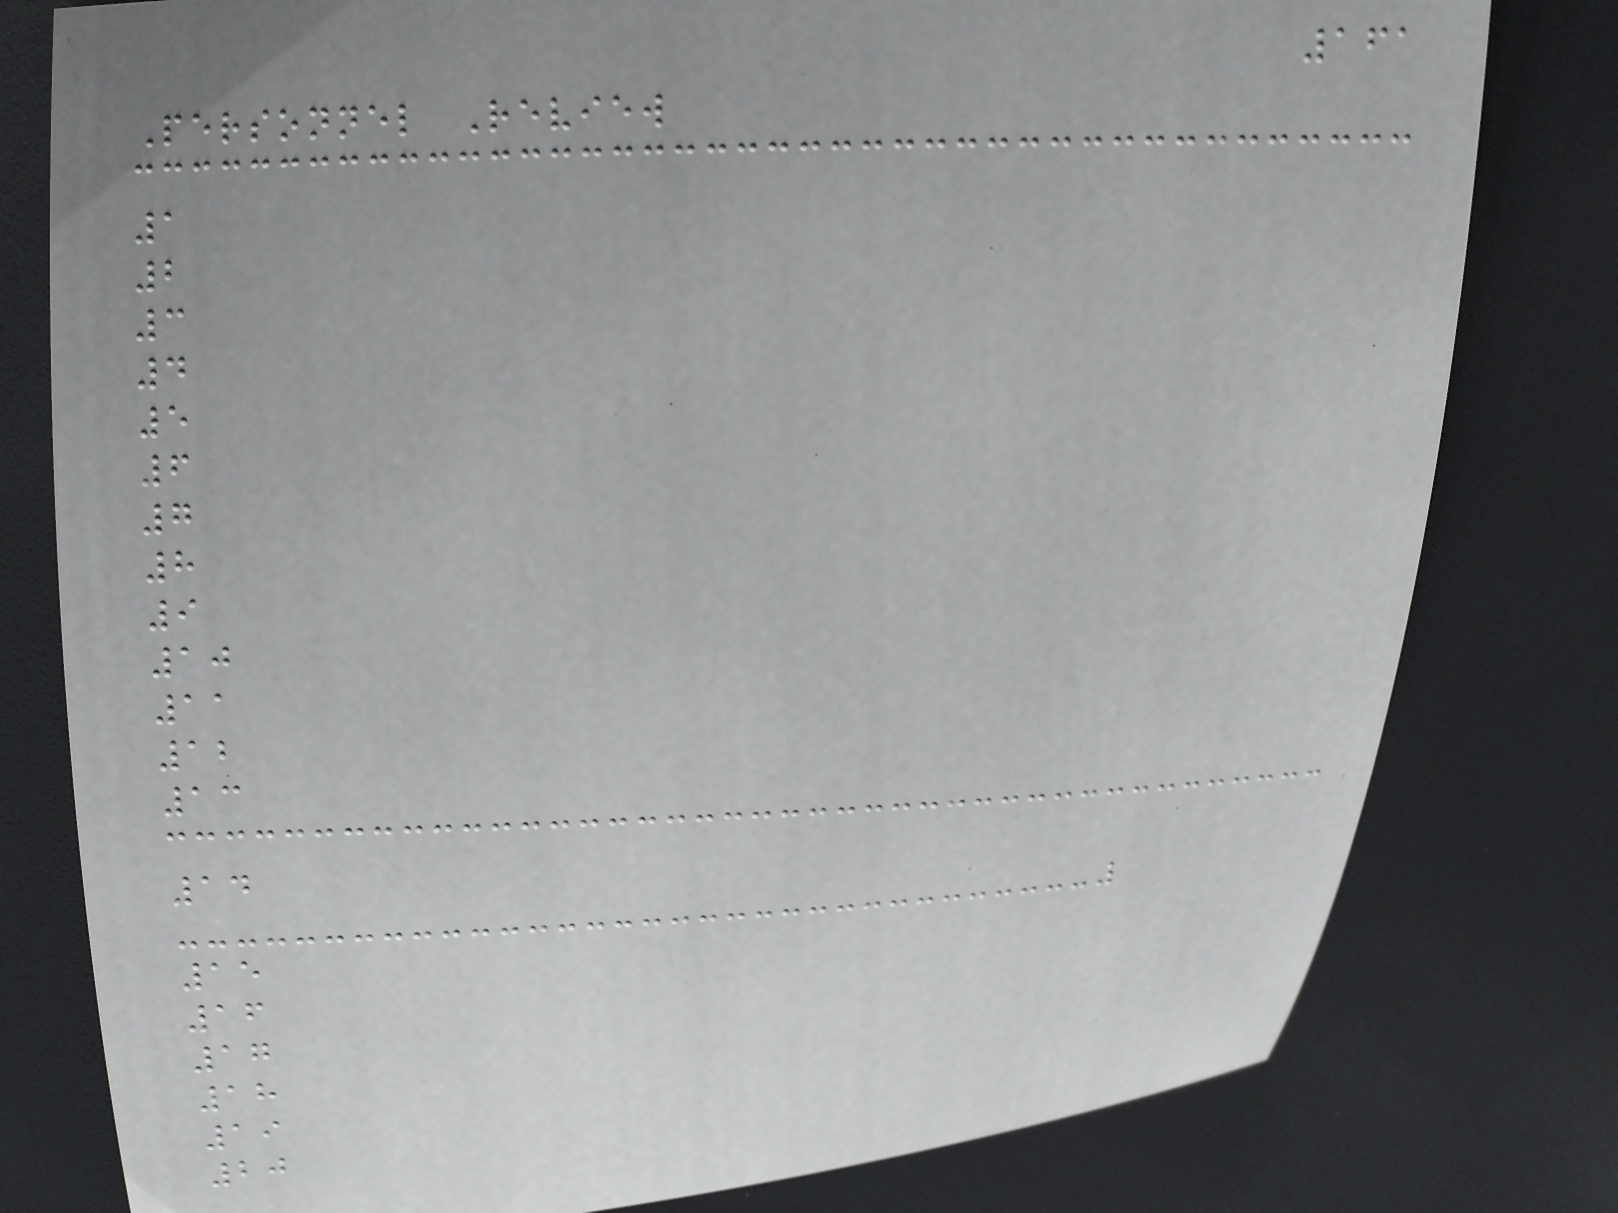161
Personnel Review
1
2
3
4
5
6
7
8
9
10
11
12
13
14
15
16
17
18
19
20
